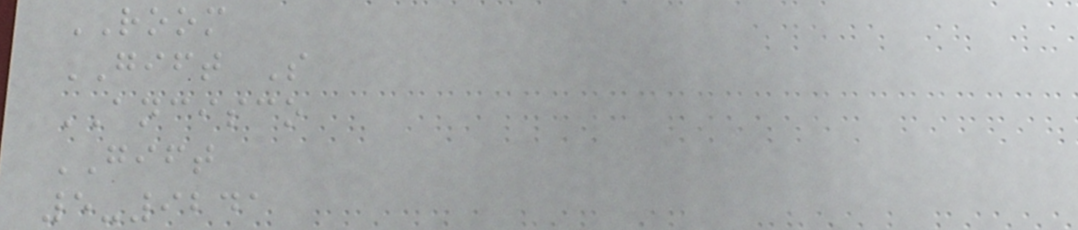ROOM
GIFT S
ANCISCO
GIFT
5-9241
